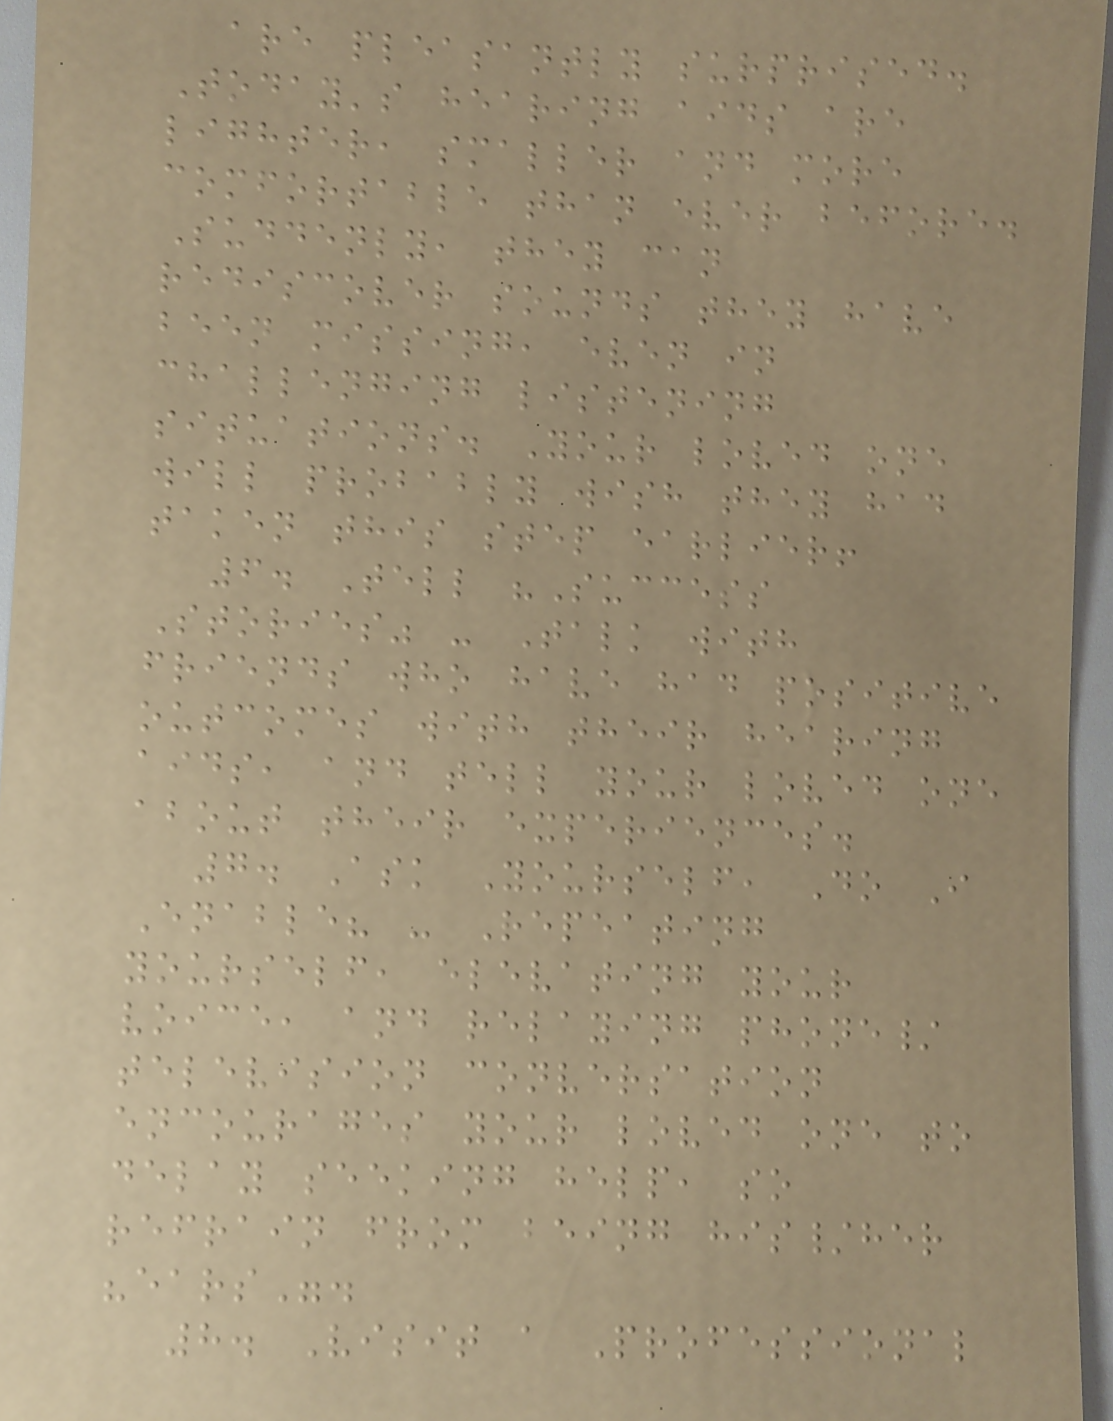are pleasantly surprised.
Today's hearing aids are
lighter, smaller and more
comfortable than ever before.
Suddenly, they can
rediscover sounds they have
been missing, even in
challenging listening
situations. Your loved one
will probably wish they had
taken this step earlier!
6. Tell "Success
Stories" - Talk with
friends who have had positive
outcomes with their hearing
aids, and tell your loved one
about their experiences.
7. Ask Yourself, Do I
Enable? - Repeating
yourself, elevating your
voice, and relaying phone/
television conversation
encourages your loved one to
delay seeking help, so
refrain from being his/her
"ears".
8. Visit a Professional
